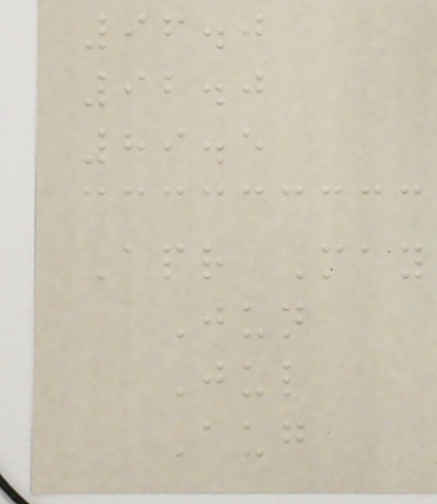96.0
92.0
89.5
Apr May
Jun
Jul
Aug
